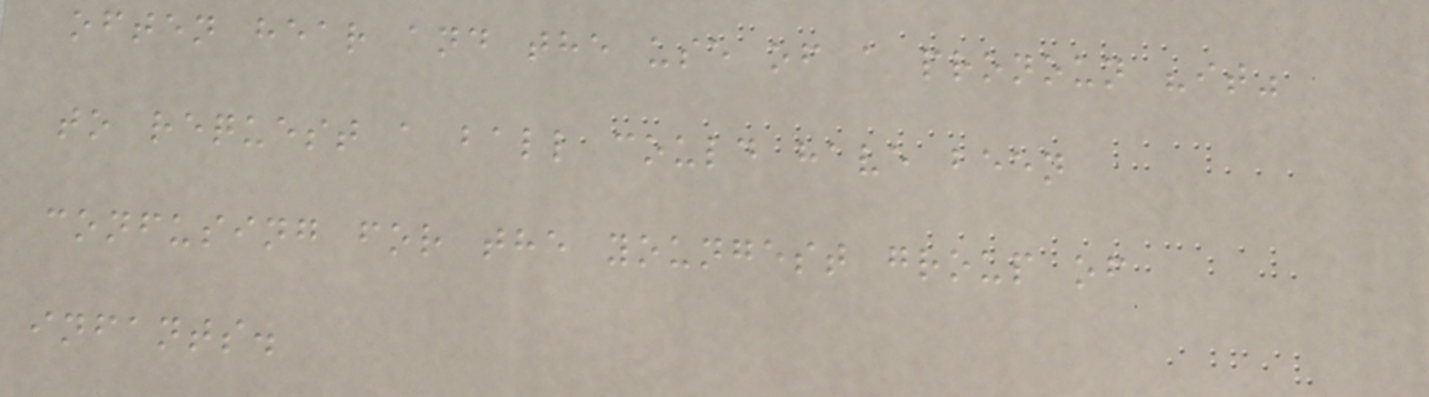often hear and the use of a pronoun "it"
to request a ball could have been
confusing for the youngest group of
infants.
